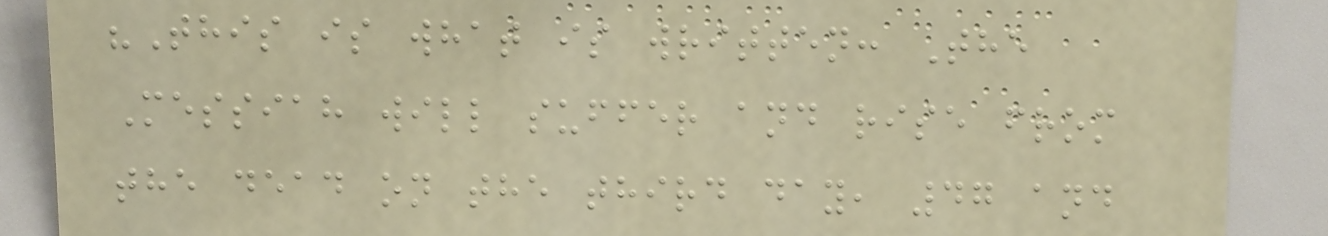"This is what is written: The
Messiah will suffer and rise from
the dead on the third day, 47 and
